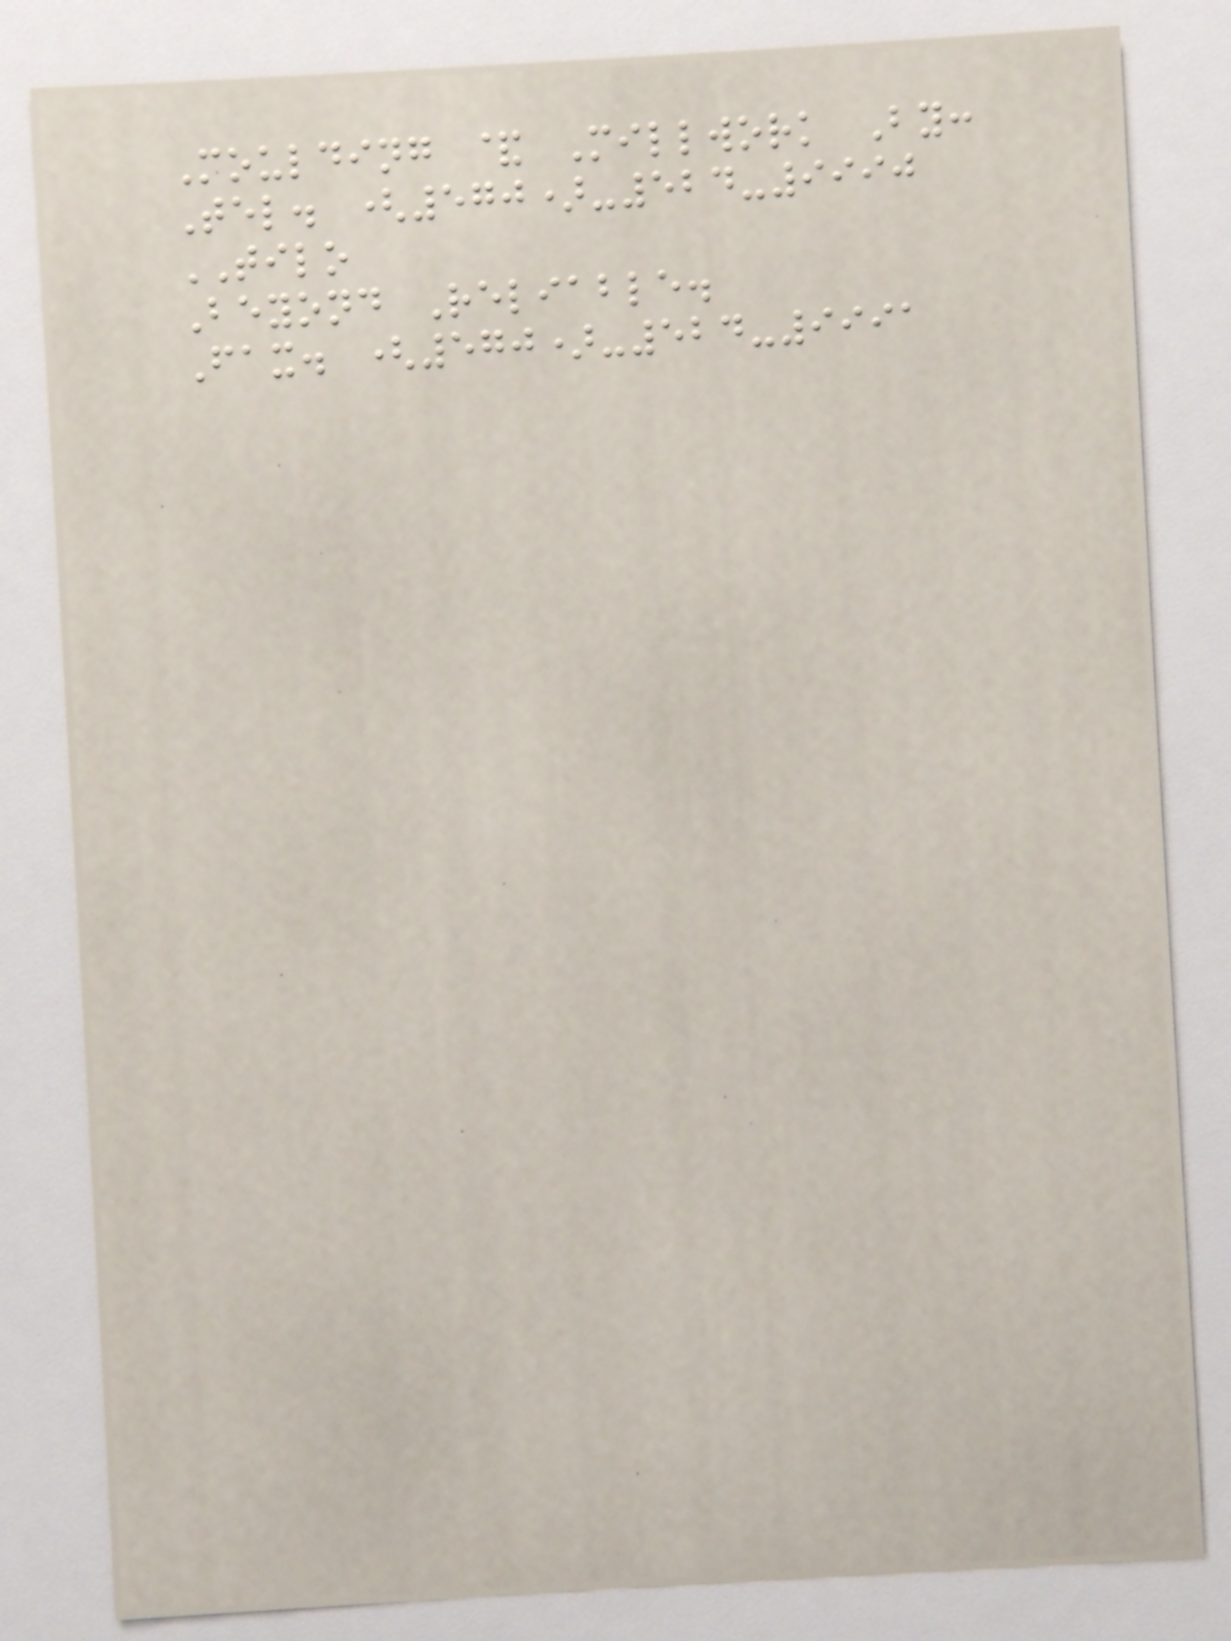Moulding & Millwork By:
Tel. (570)-524-9990
TILO
Beyond Reliable.
Fax. (570)-524-9991
